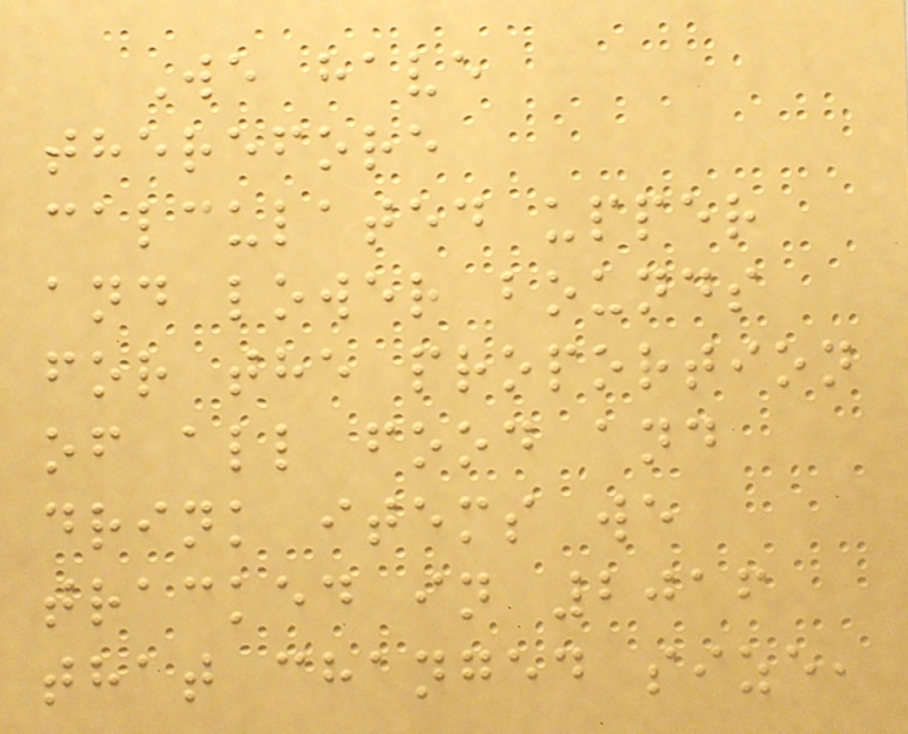We have
therefore
calculated upper
and lower bounds
for the proportion
of all food and
drink items we
tracked in 2016
that changed size,
